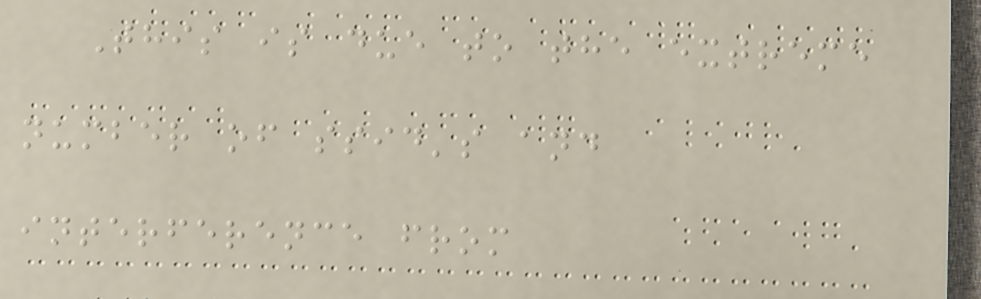This is due to the extreme
number of ssid's and
interference from
